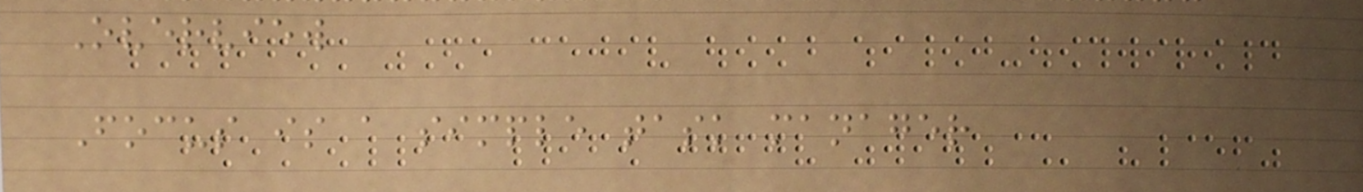Overview
Focus is a simple task manager
